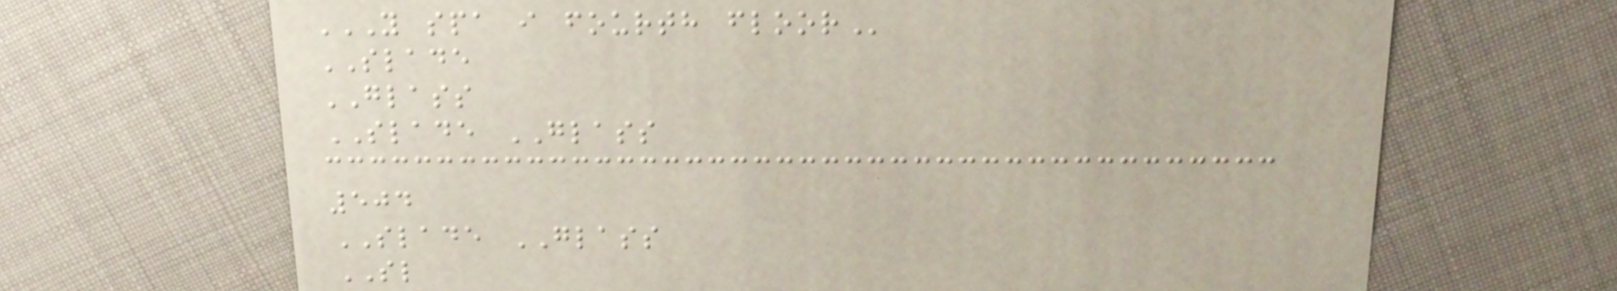Y SPA I FOURTH FLOOR
SLADE
GLASS
SLADE GLASS
504
SLADE GLASS
SL
